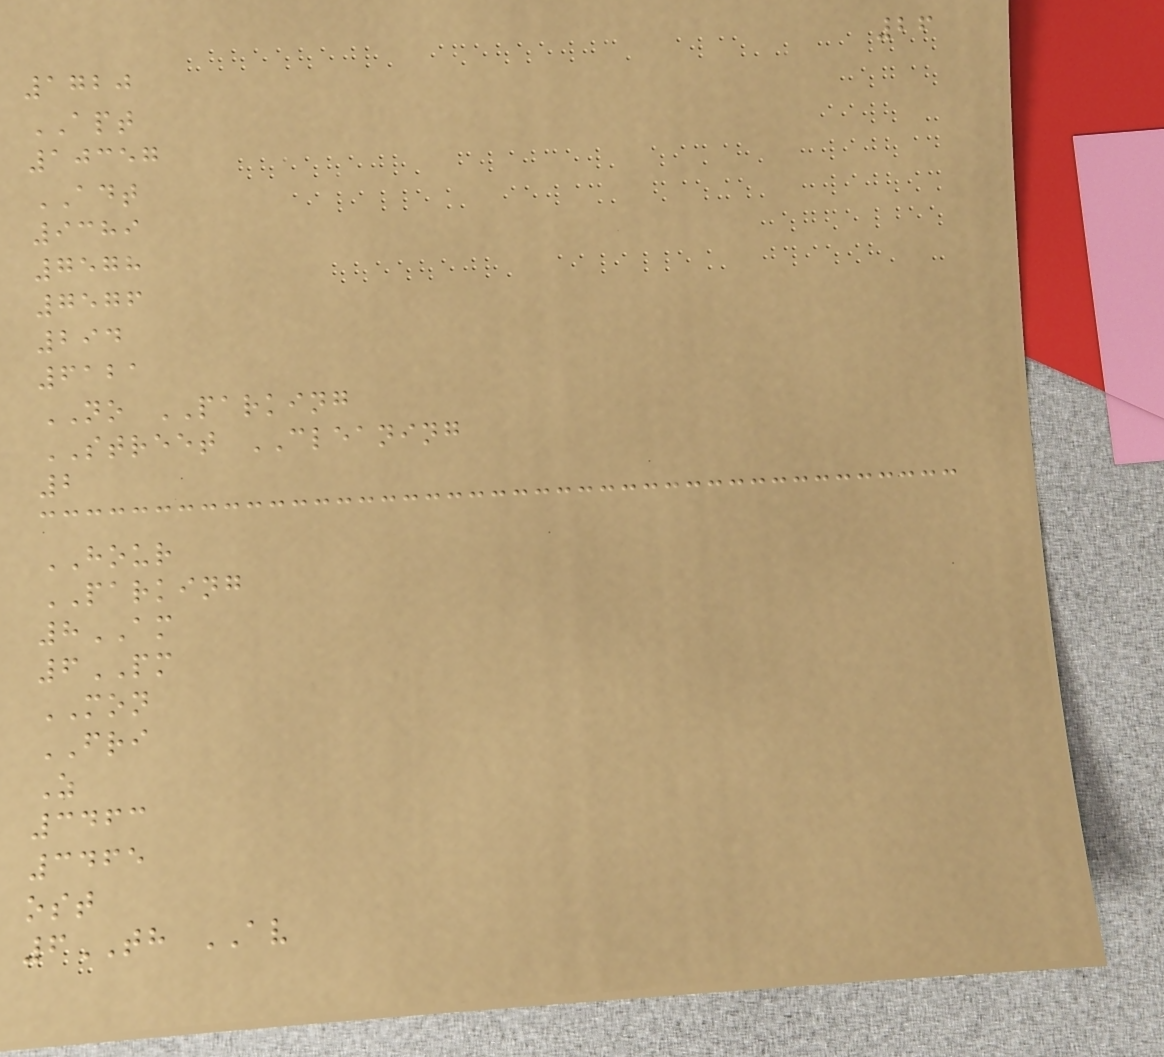26
1720
APT
10357
ADT
9389
7578
7576
294
6121
NO PARKING
STREET CLEANING
2
HOUR
PARKING
8AM
6PM
MON
FRI
Z
3463
3465
ost
6TH AV
